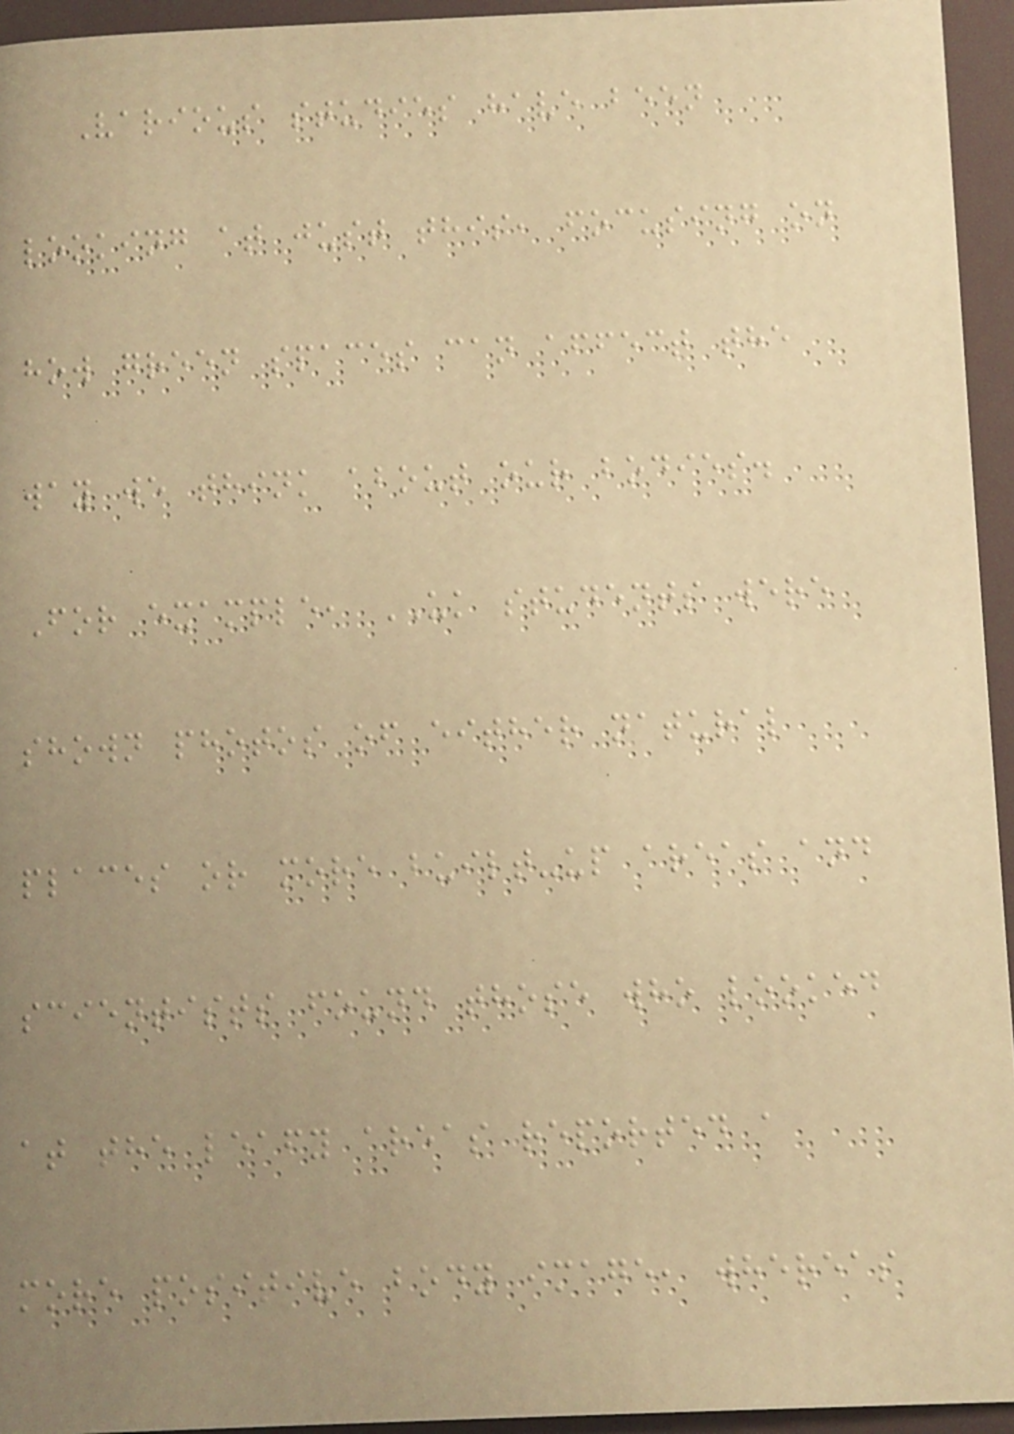Various studies have been
looking at just this, focusing on
how green spaces can affect the
way we think about our bodies.
For example, UK students were
shown photos of either natural
places or more built-up areas and
scientists found those who looked
at the leafy areas reported a
more positive body image, whereas
